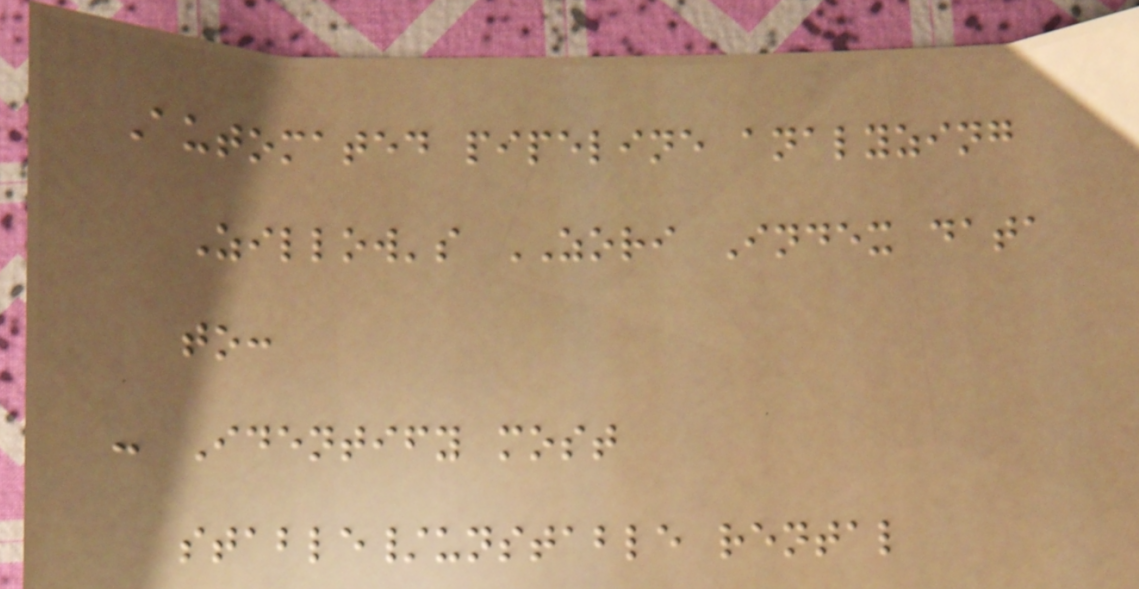Automated pipeline analyzing
Zillow's ZORI Index data
to:
- Identify most
stable/unstable rental
